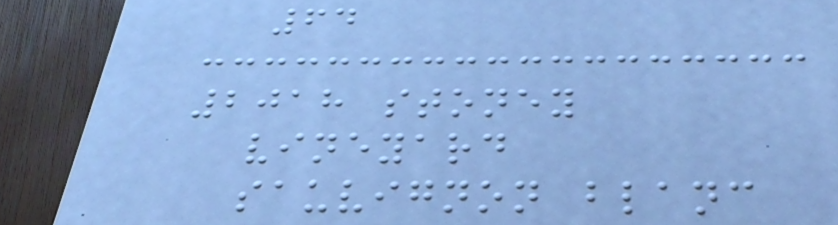64
2018 stoney
vineyard
sauvignon blanc
